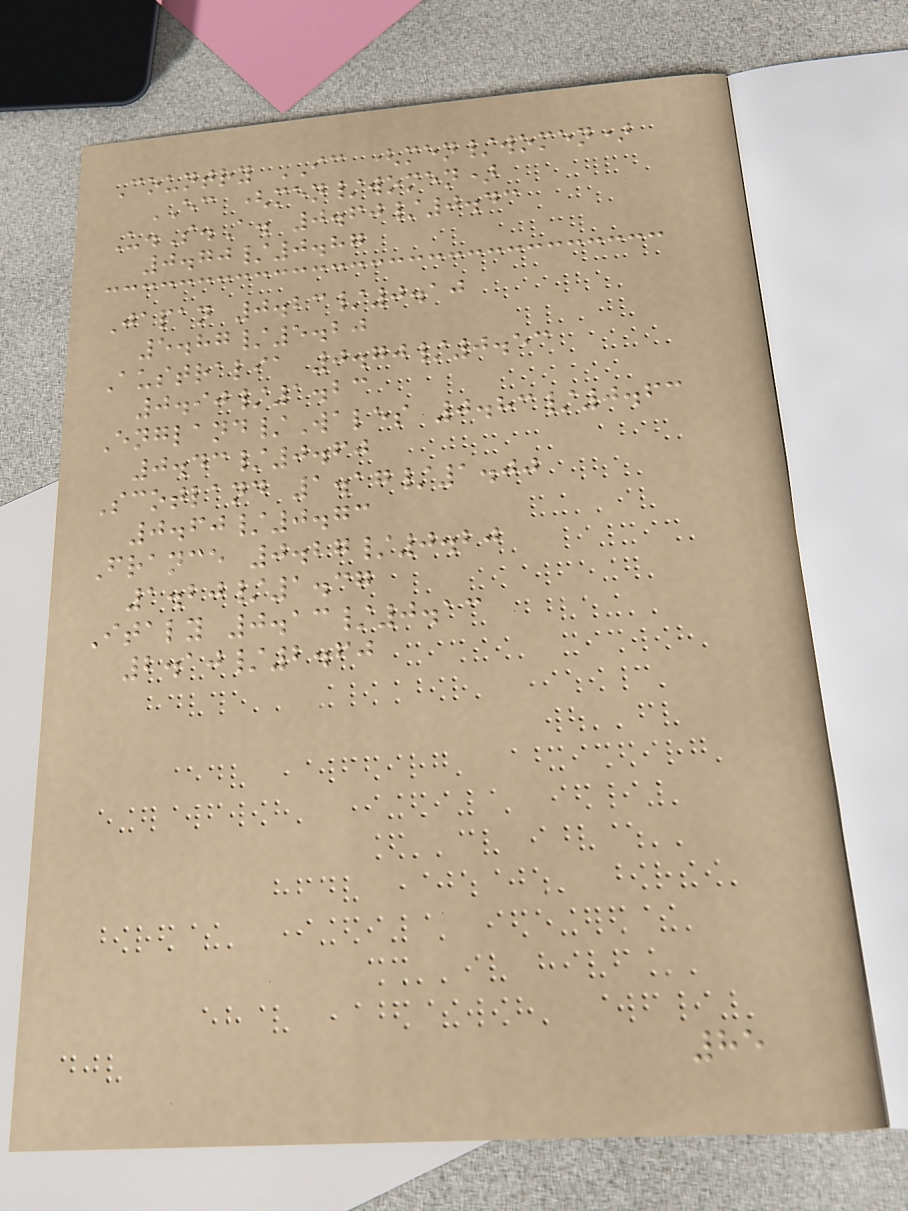Country IC (men/women)
EC (men/women)
U.S.A. 0.60/0.43
0.70/0.87
Japan 0.23/0.10
5.87/5.20
Australia 0.70/0.53
0.90/1.23
England/Wales 0.83/0.63
0.43/0.60
Scotland 1.17/1.00
0.60/0.73
France 0.27/0.20
1.20/1.37
Italy 0.13/0.13
2.10/2.60
85
